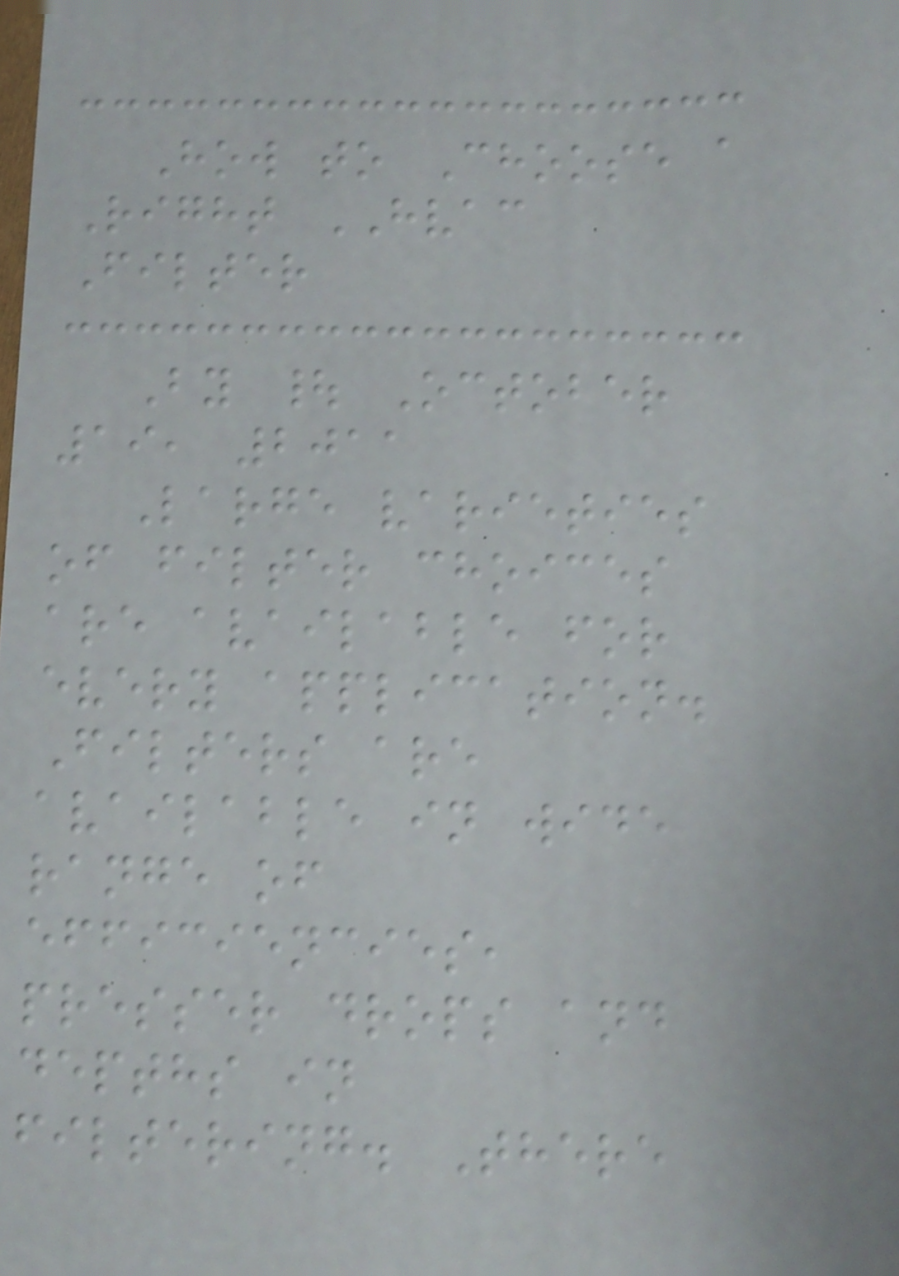How to Choose a
Right HVAC
Filter
By | October
19, 2011
Large varieties
of filter choices
are available for
every application.
Filters are
available in wide
range of
efficiencies,
presser drops and
depths in
filtering. There
